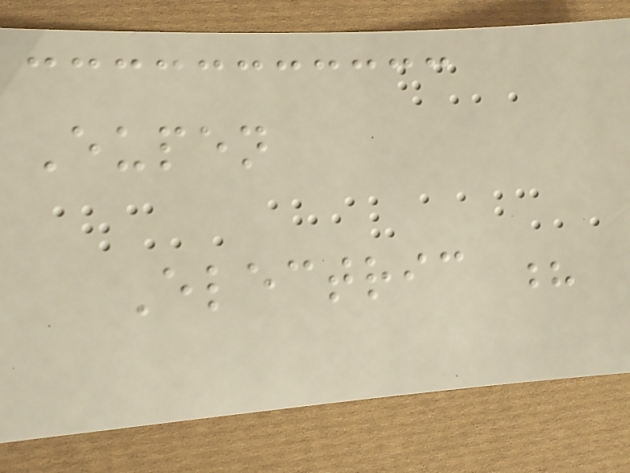Eupen
Electric ?
